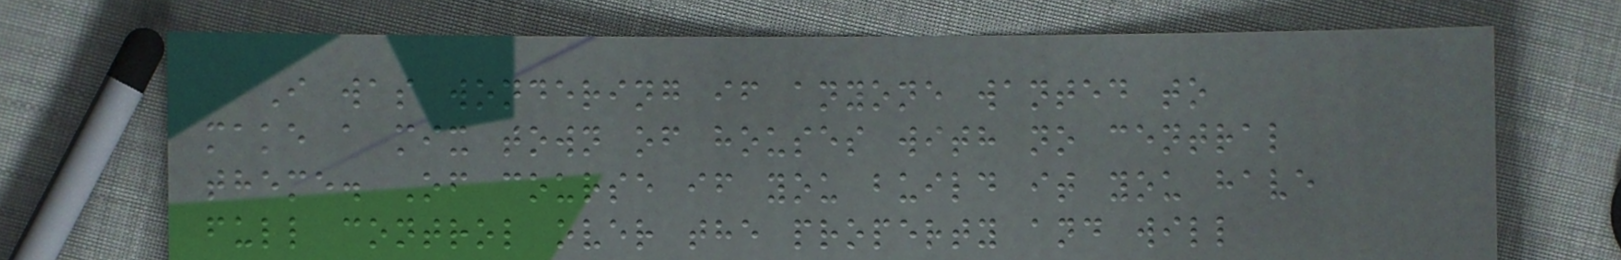I was wondering if anyone wanted to
make a mix town of houses with no central
theme. Of course if you build it you have
full control over the property and will
